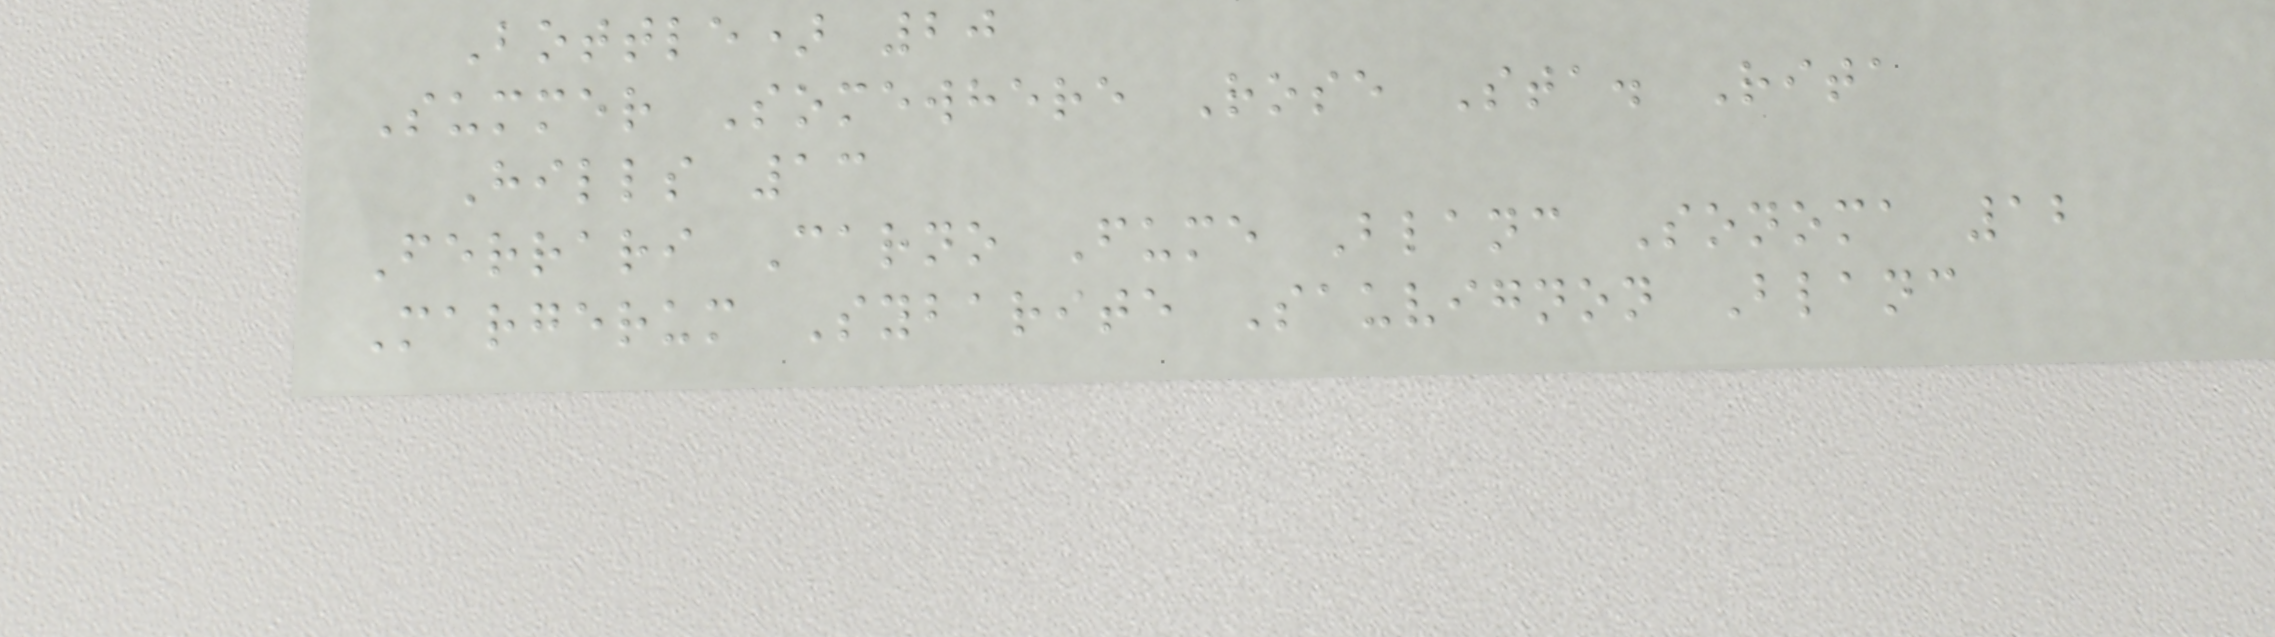Bottle) 20
Summer Somewhere Rose Sta. Rita
Hills 13
Ferrari Carno Fume Blanc Sonoma 12
Margerum Sybarite Sauvignon Blanc
